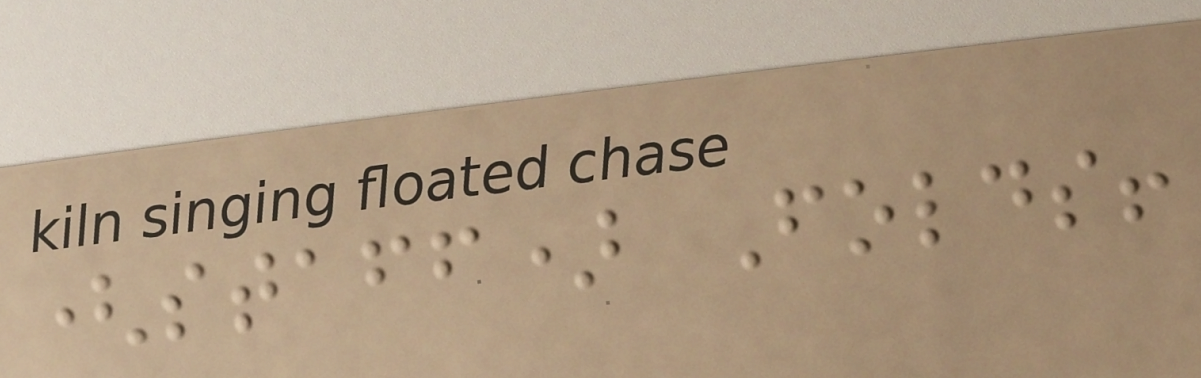(staff) Folds!
